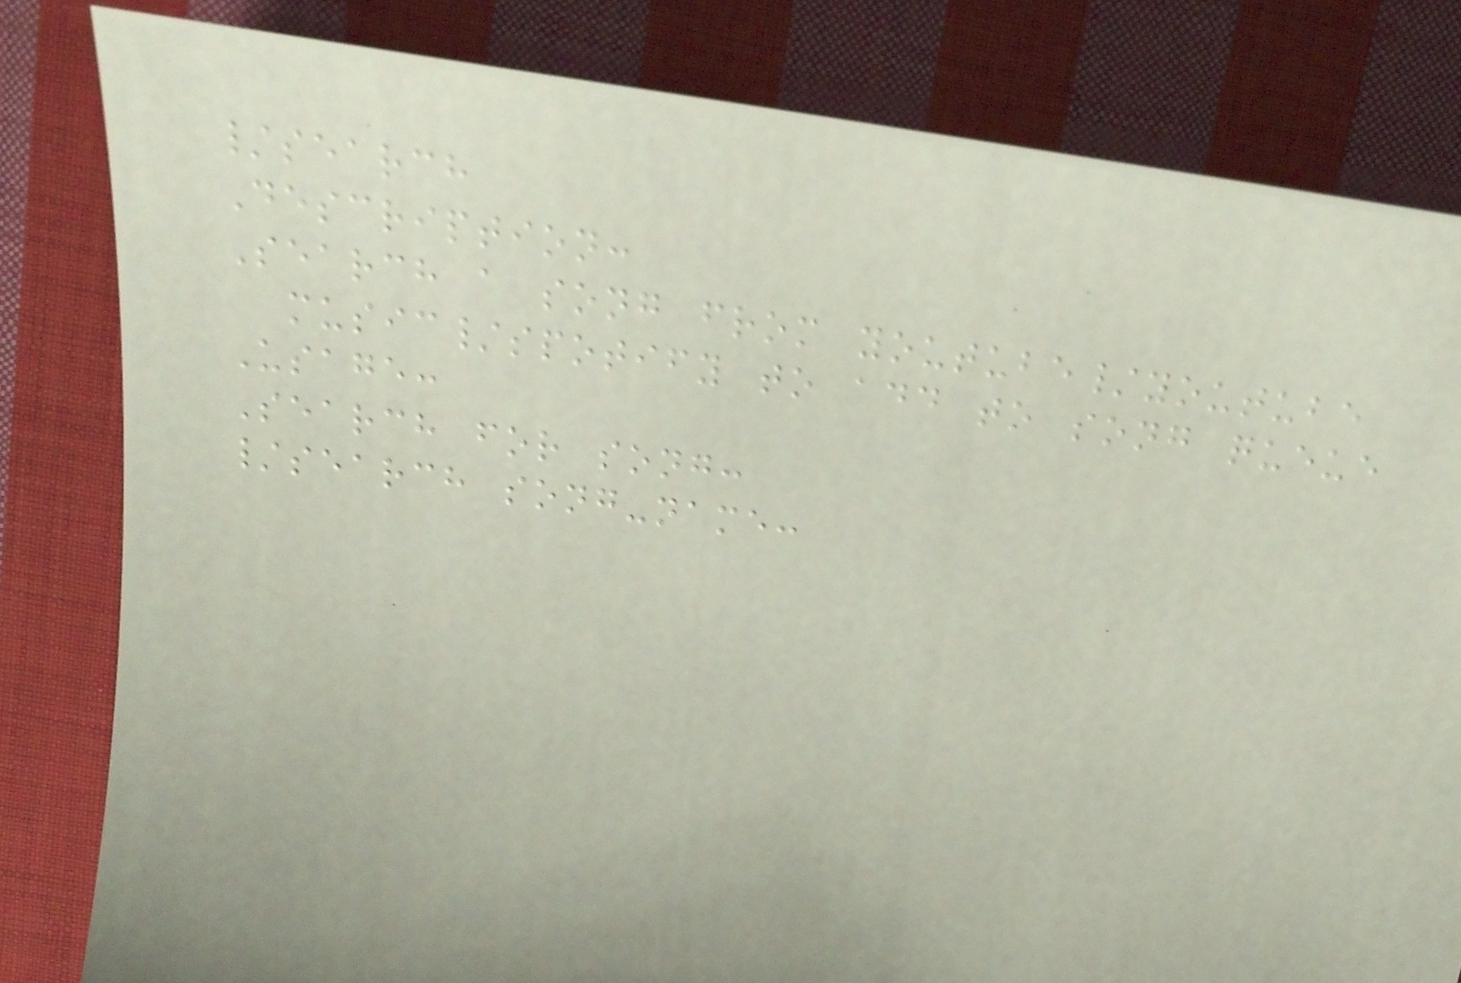/search
Description:
Search a song from youtube/youtube
music/spotify to add to song queue
Usage:
Search for song:
/search song-name:
